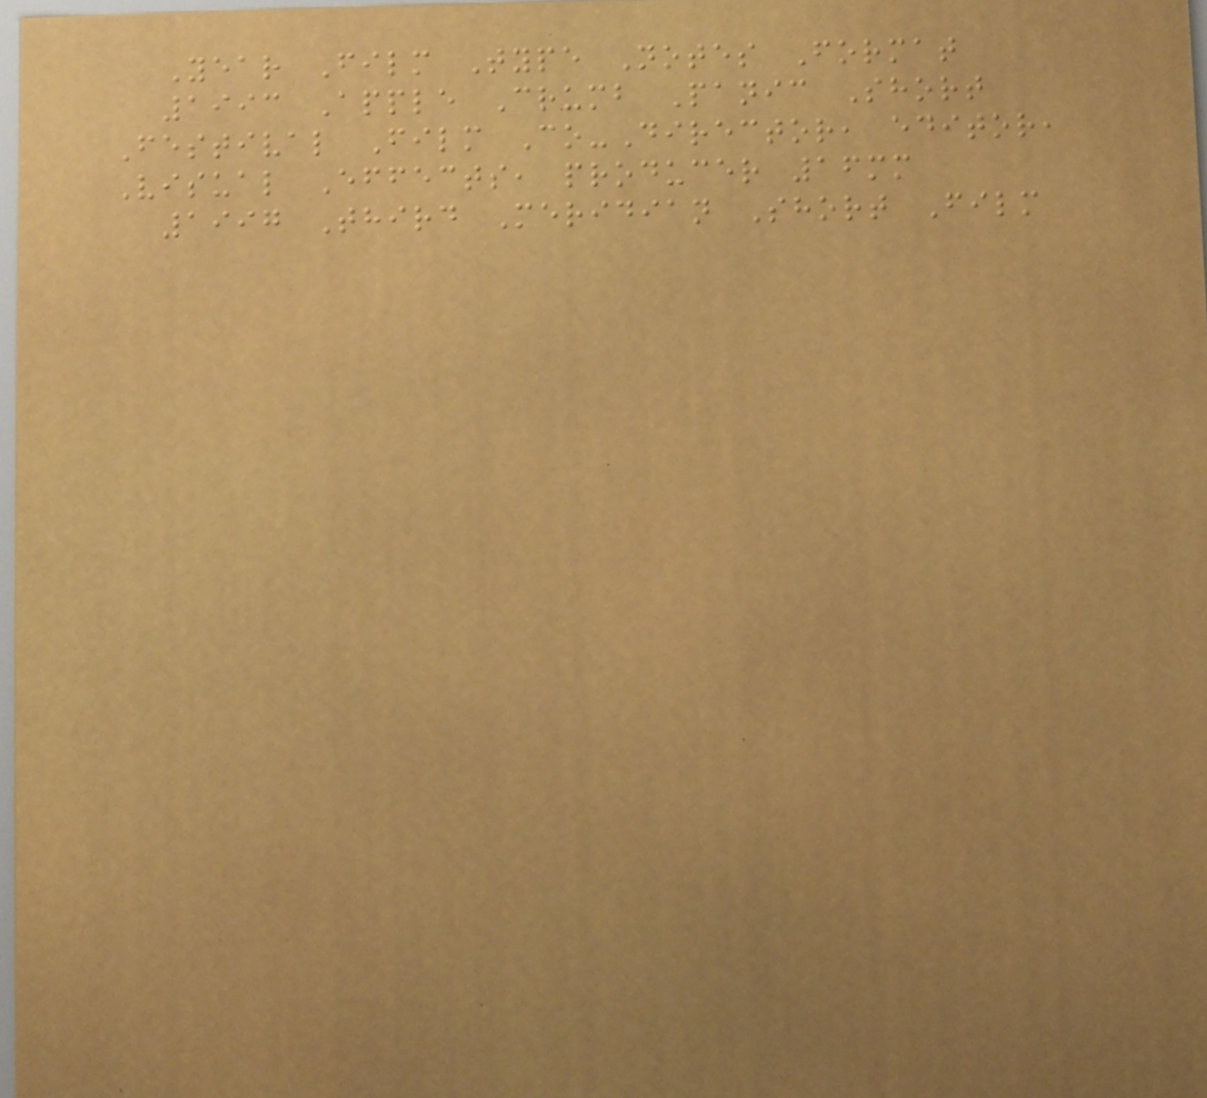Year Film Type Notes Format
1993 Apple Crumb Panic Short
Festival Film Co-Director, editor,
Visual Effects, producer 16mm
1997 Third Meridian Short Film
